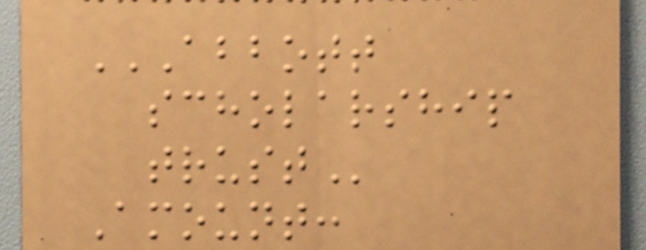ABBOTT
SCHOLARSHIP
TRUST
Amount:
